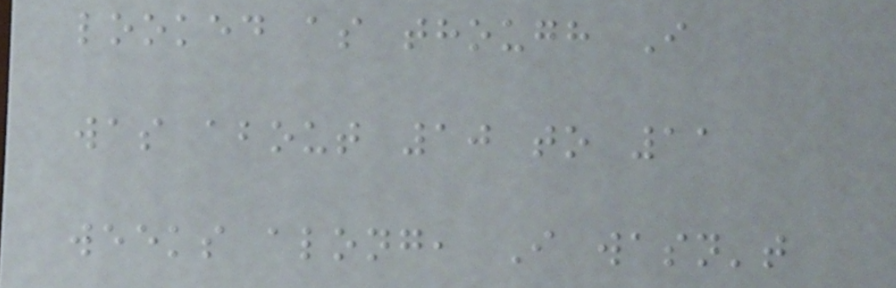looked as though I
was about 10 to 11
weeks along, I wasn't
